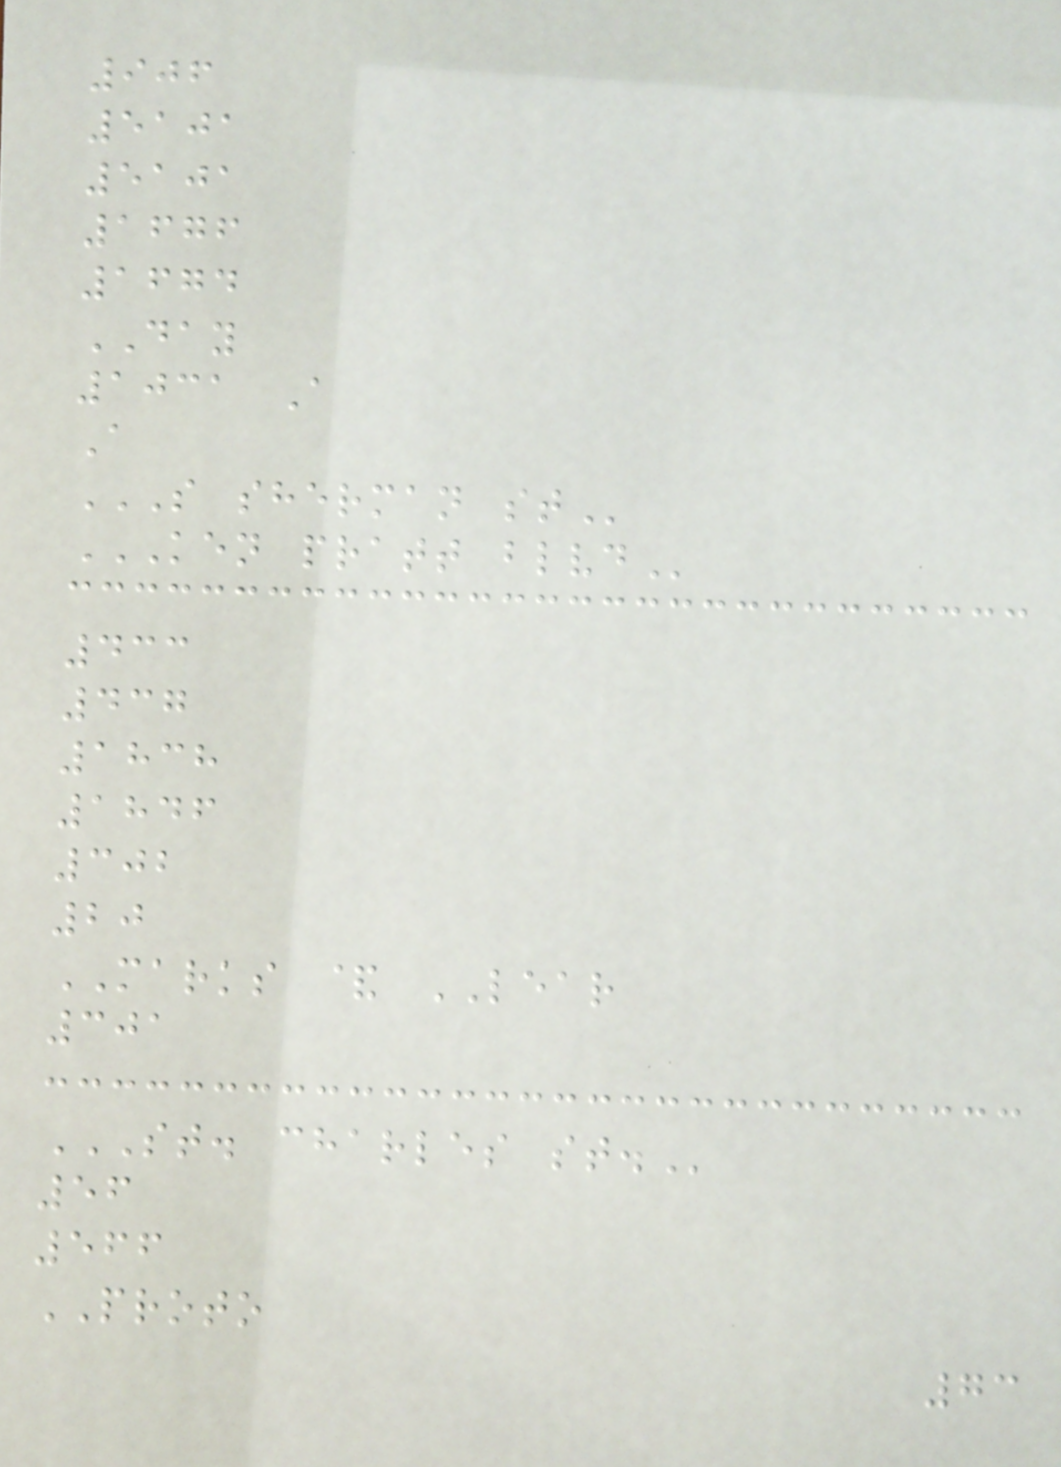906
5101
5101
1676
1674
DAY
1031 A
A
S SHERMAN ST
KEN PRATT BLVD
433
437
1838
1846
302
20
MARKS & LEAR
301
ST. CHARLES ST.
56
566
PROTO
73
